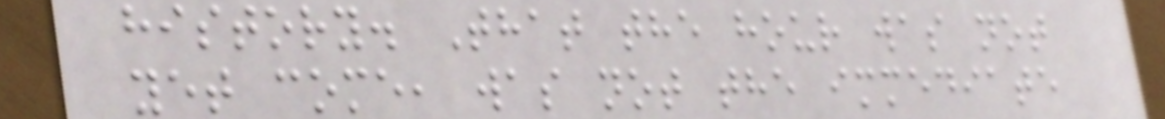history. That the hour was not
yet come, was not the immediate
